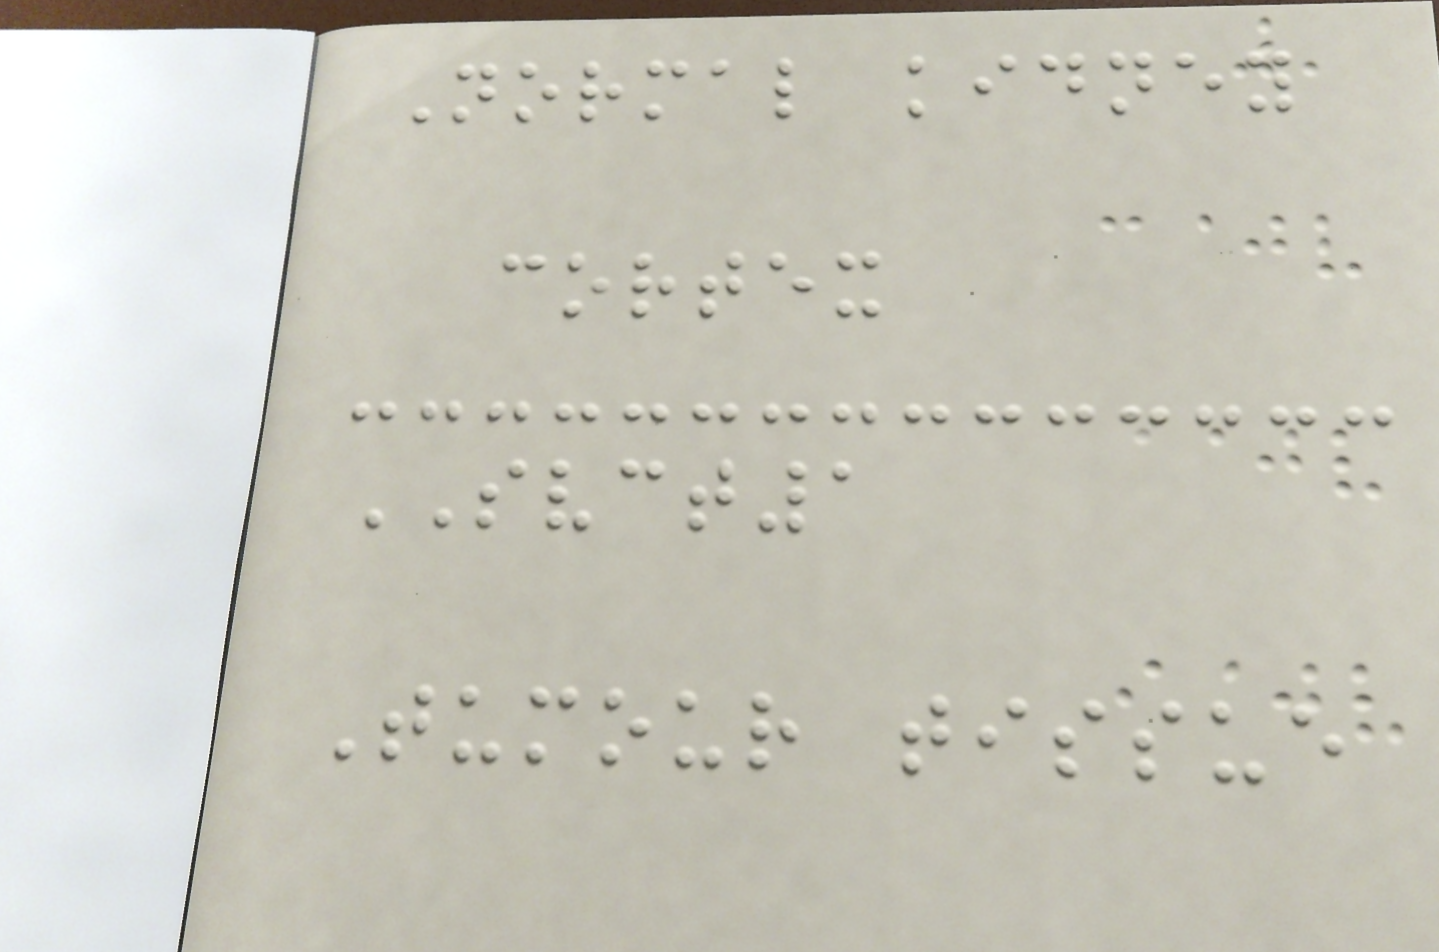Normal kidney
cortex
SVCT1
Tumour tissue
